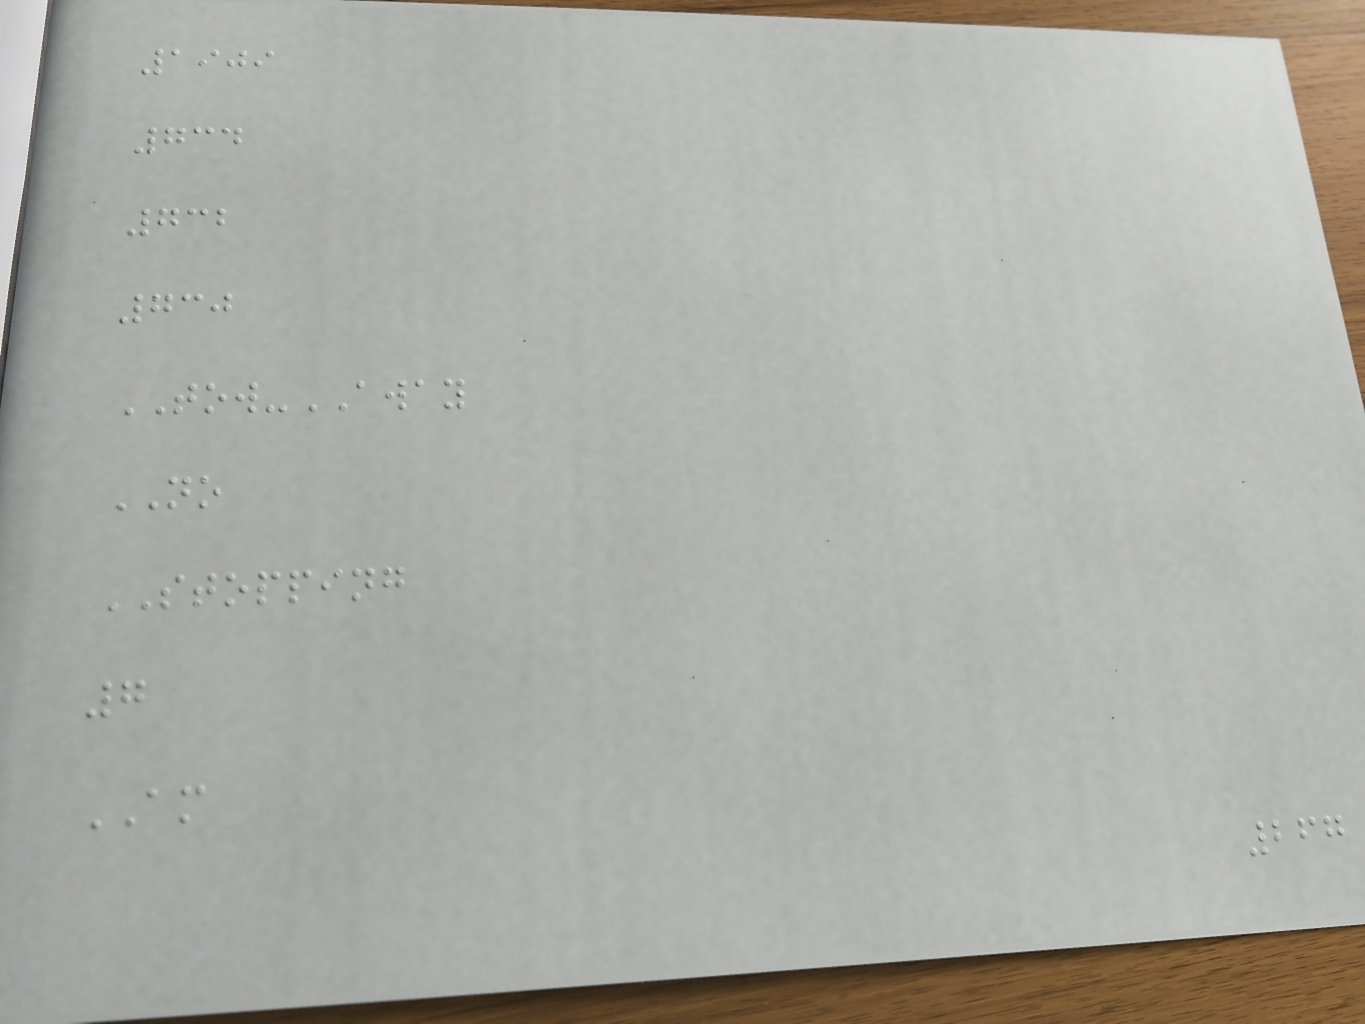1909
734
732
730
TOW-AWAY
NO
STOPPING
7
AM
267
